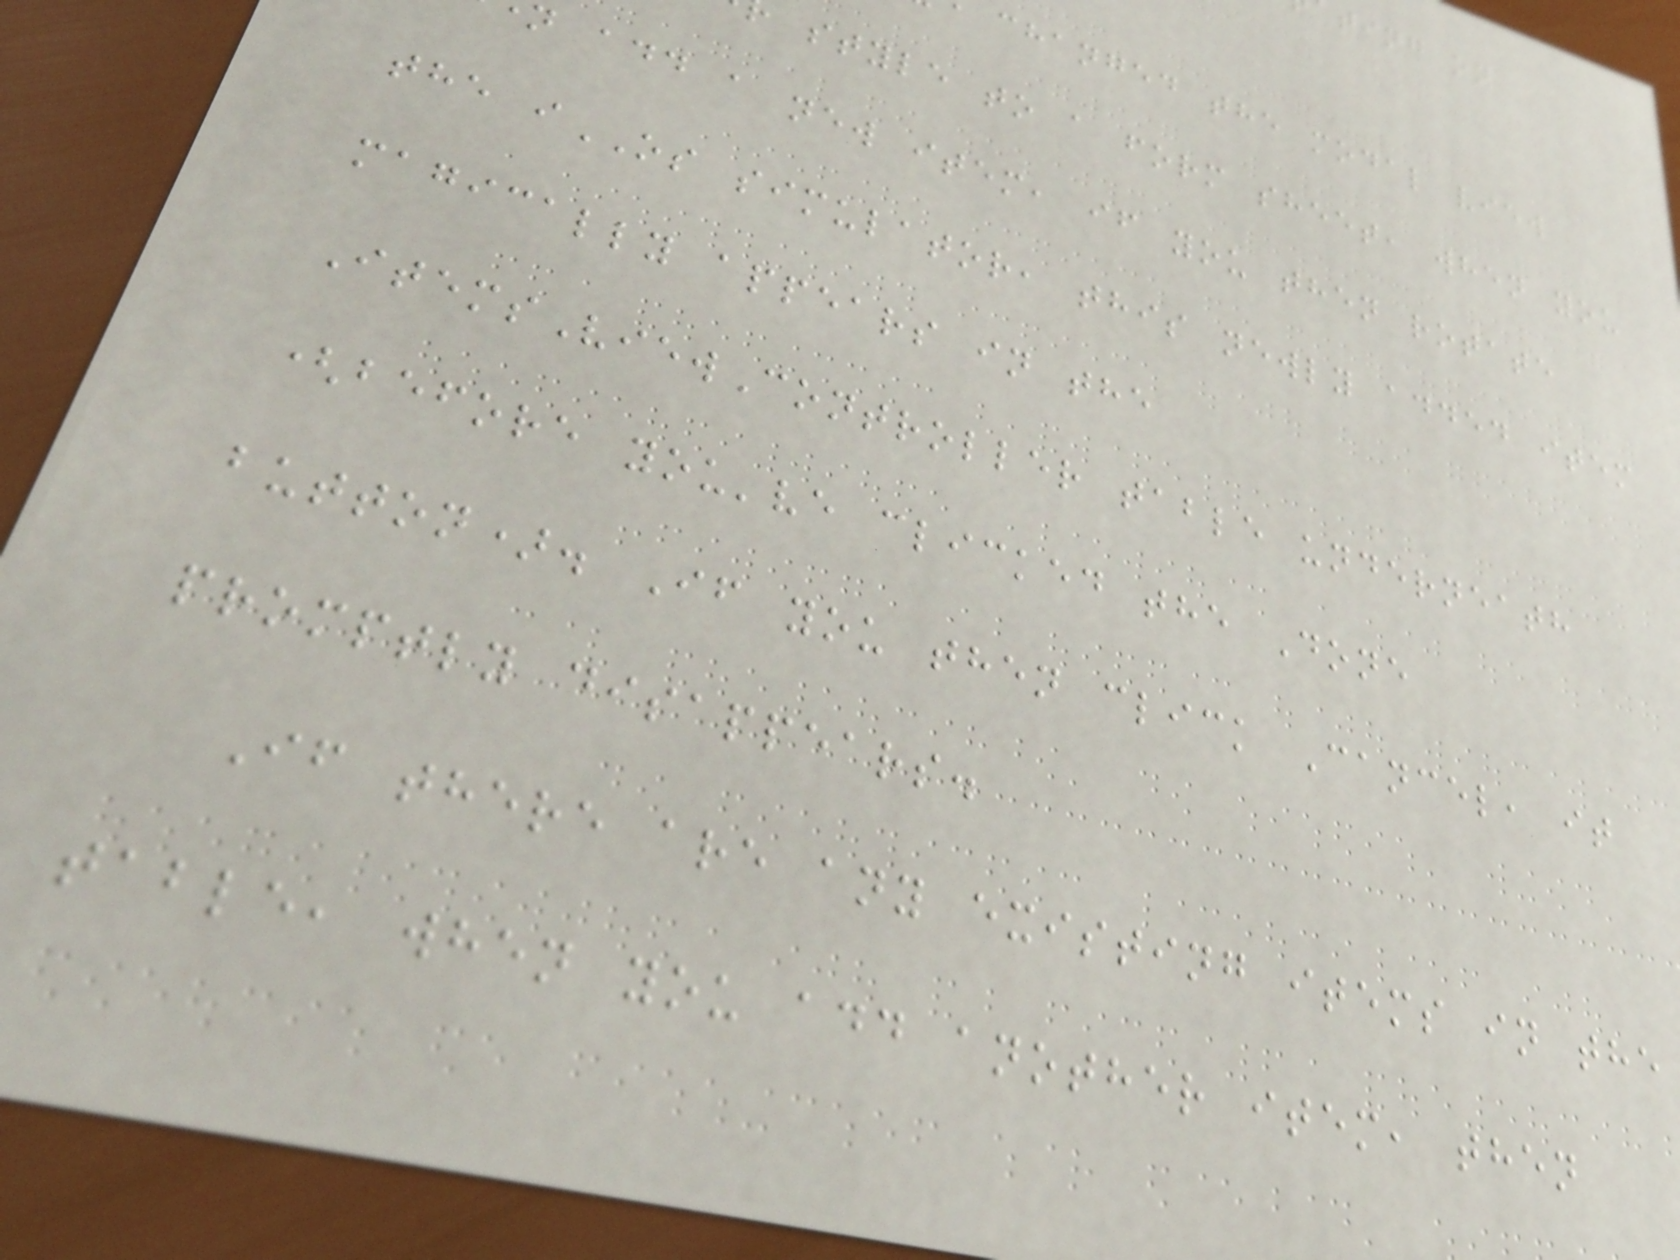changed the modal view
style to a form sheet, when you
n add a new item, if you then rotate
the iOS simulator, this newly added item
magically appears in the
ItemsViewController table underneath
(before you've clicked the Done
button). If you then click Cancel, it
promptly disappears.
If there are any existing items in the
table, when you add another item, then
